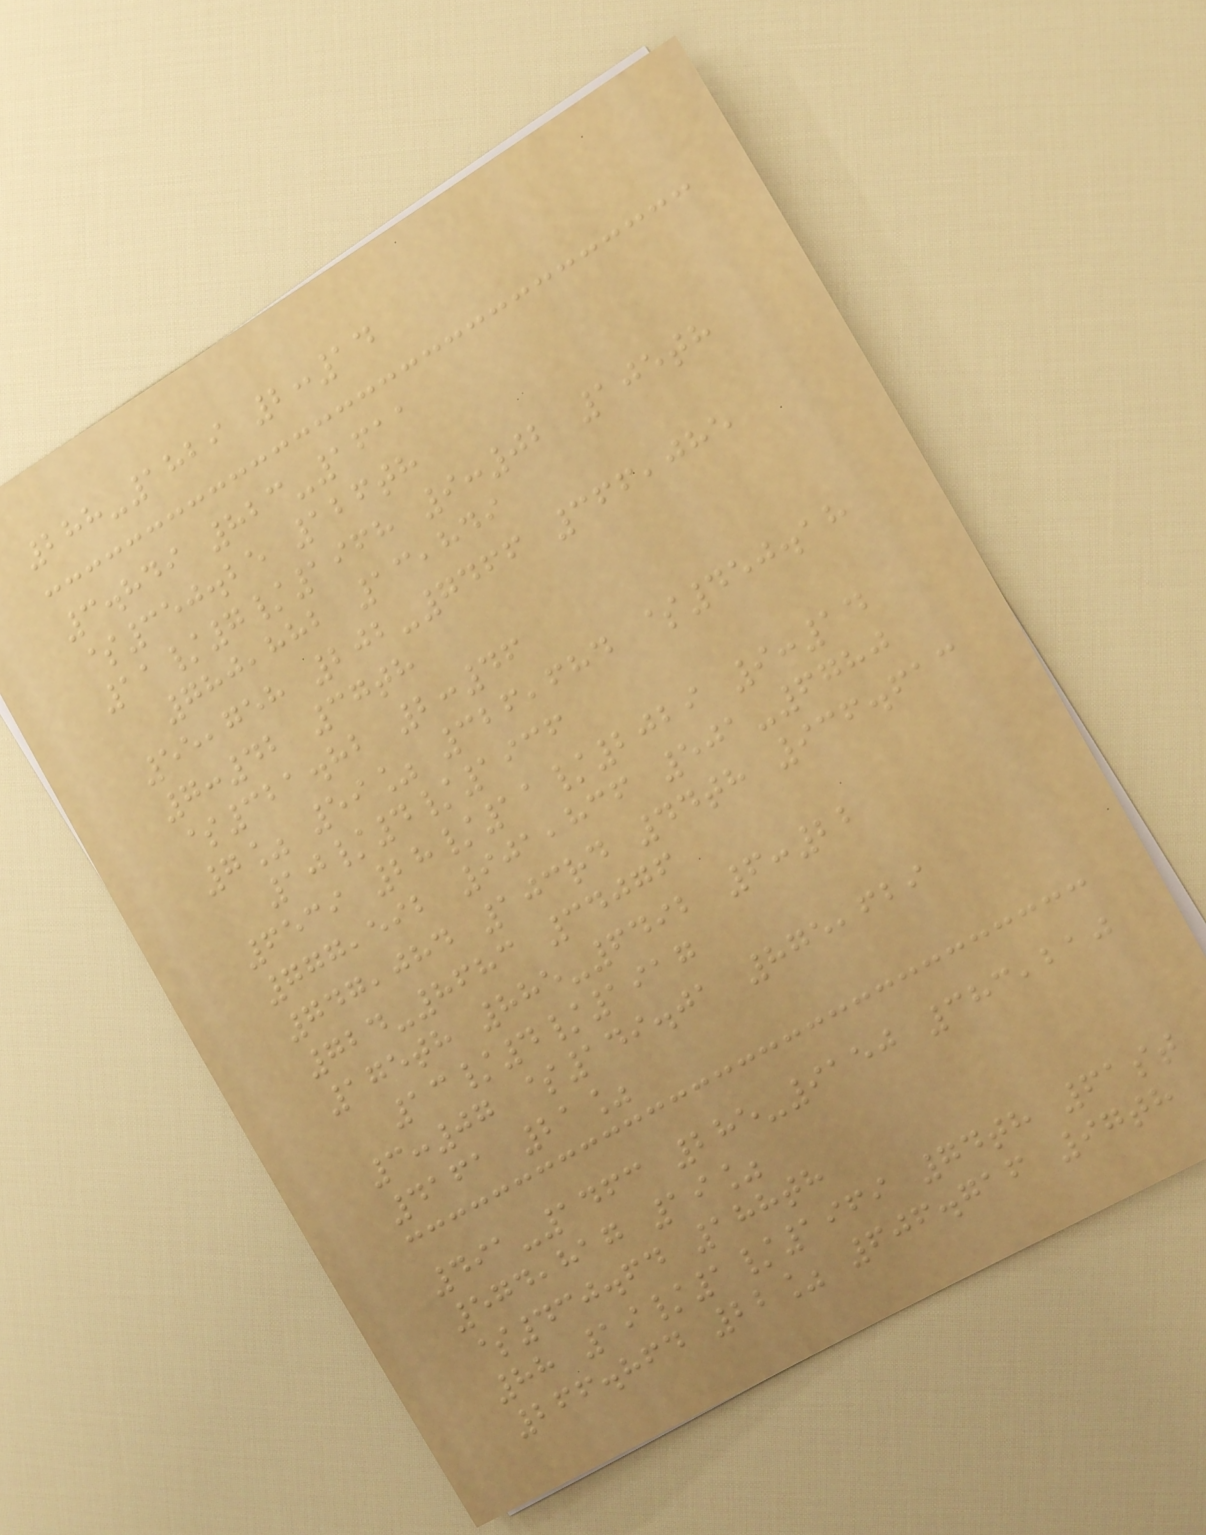288-1829 2:14
3.849 823-1611
$350.25 126th
11/7/1968 9:02 105th
780,882 13,849
55,758 202-7466 366,085
7:42 37th
$321.82 2:46
7% 59% 326,684 $450.18
10/4/1936
6539 28/11/2029 9:14
777,592 901,836 501-6780
747,084 103rd 44th 936.613
724-8683 34076
175th 885-6492 6:22
13/4/1917
3:07 $149.01 875,629
4161 21%
491-1463 285-9150 383,210
574,817 19%
$430.64 188th
88 19/1/1969 74th 61st
266.864 22% 606.716 97th
